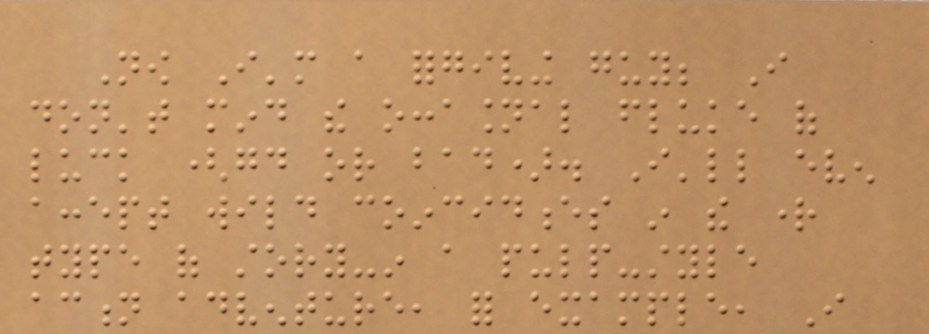Now I'm a forgiving guy; I
don't mind the occasional fluke of
luck (good or bad). I'll even
accept wild coincidences in the right
type of story-in a pulp-style
action adventure, for example, I
